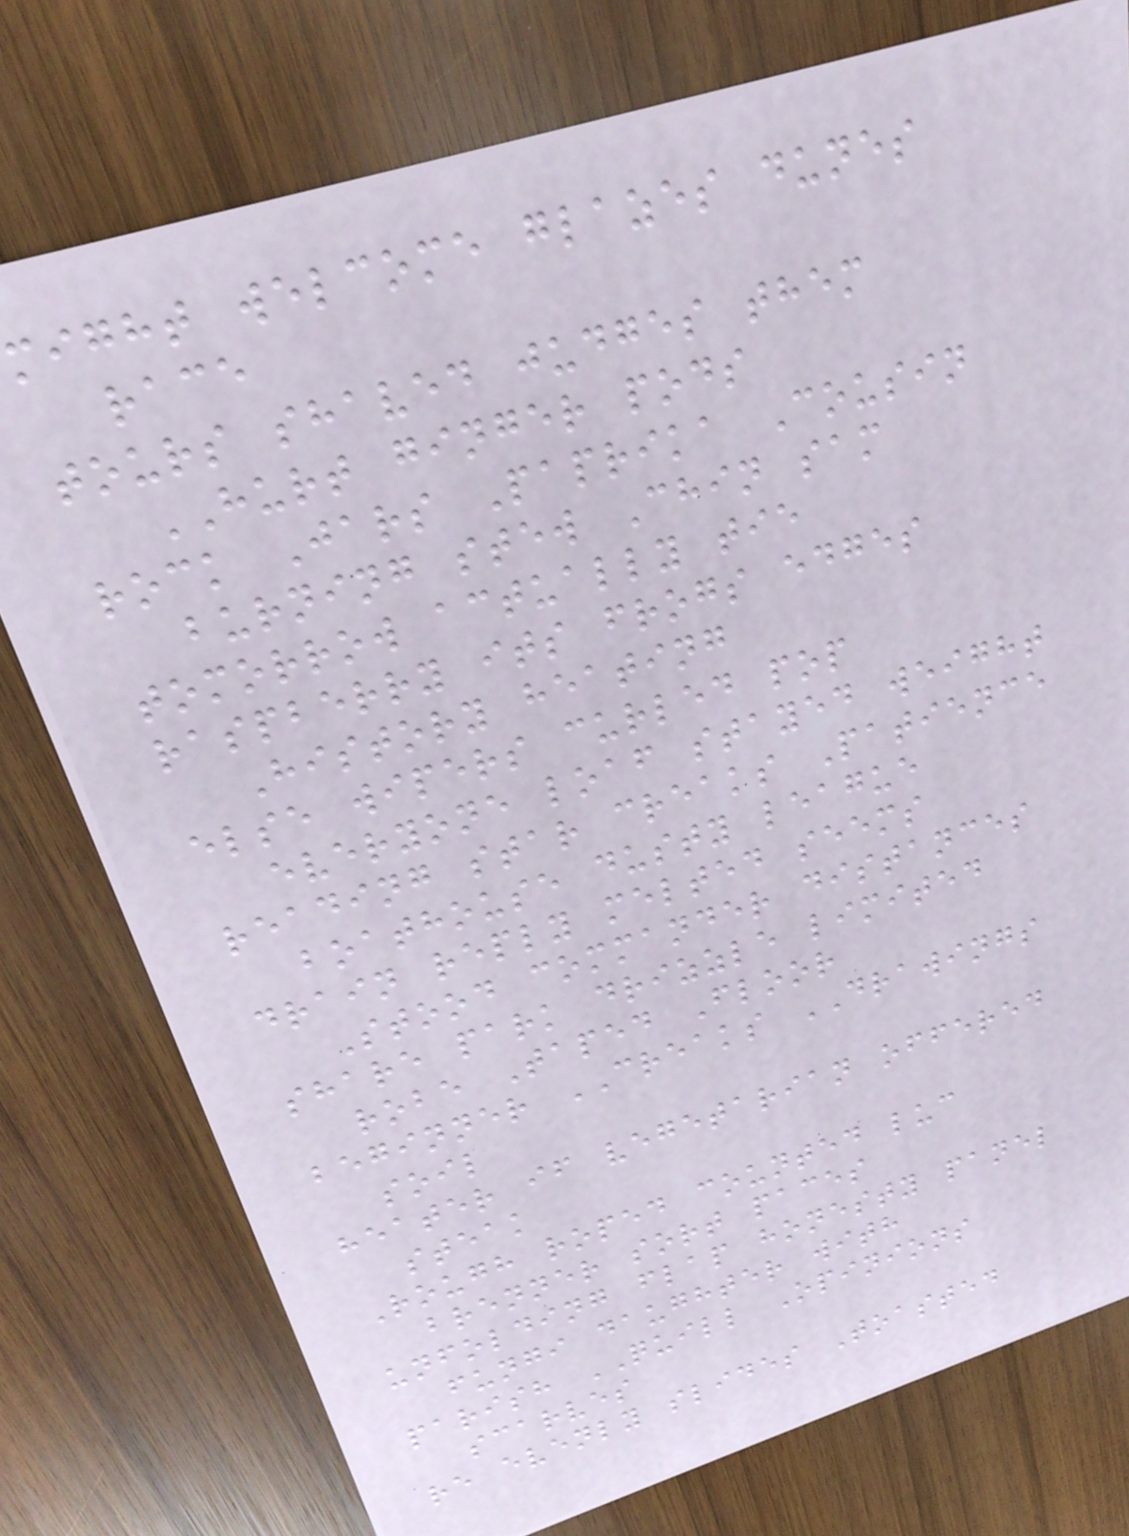might welcome glazes dunes
race
tours shaved judges them
HURT ginger pods
rock Jars Paprika Cousin
burning stew Chin sam
tomorrow actually tie
raspberry its frogs edges
History heating
else wipers curled pop
everyone loaf stayed weight
reading star creaks Patience
boathouse dusty league
drain reply melted seems
Stood commander distances
share park drizzle limited
robe Taped Floor
beginner CREAKS DRAWINGS
soil
heater if vegetarian offered
steak
Rough roped counted luc
brenner sort paces
unfolding flap honesty panel
fungi daughter with
parish QUILL Opinions
scarves
re evenly slides Toasted
